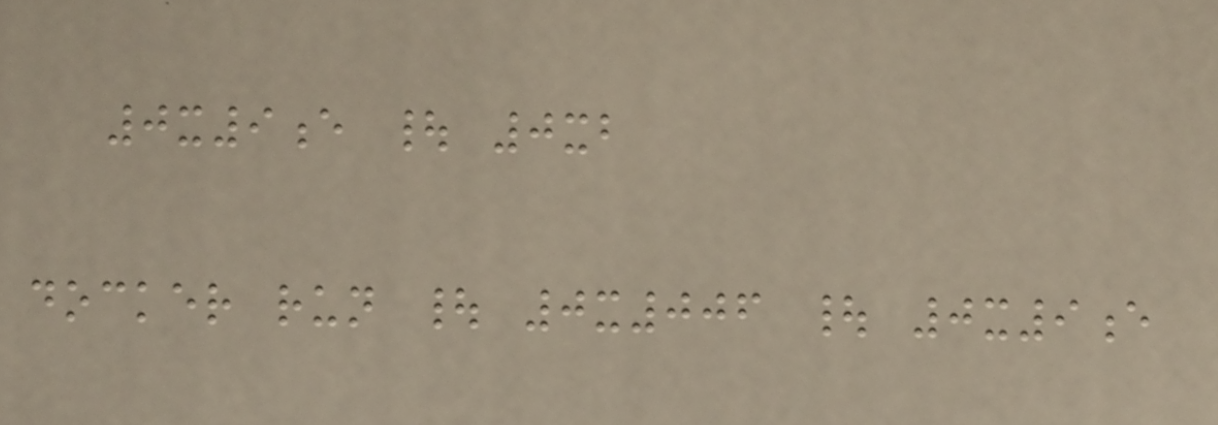0x9e | 0xb
docker run | 0x006 | 0x9e
